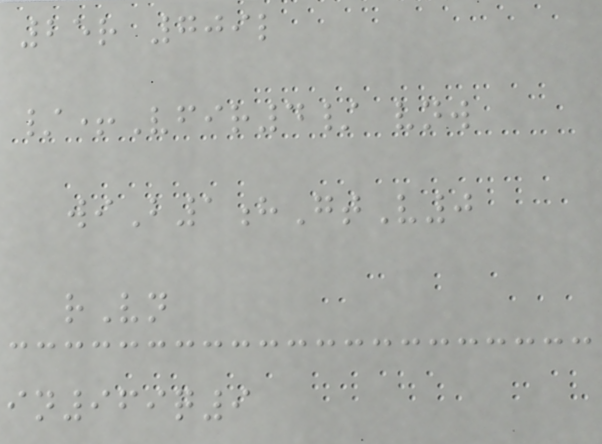25r 709l
/+Vfir4/ vnw
wiB1hGtV0
rVn
in969q9
